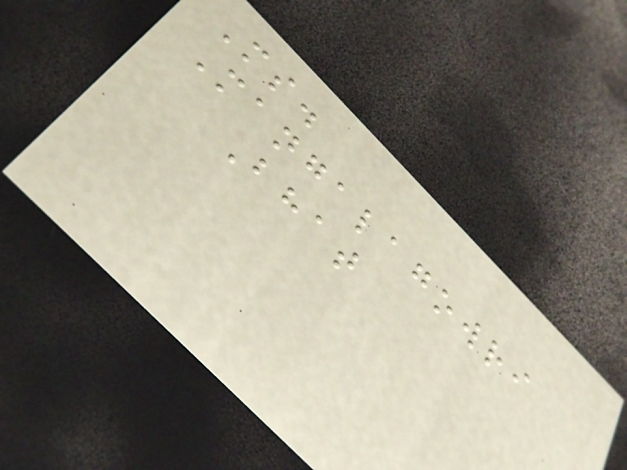Ms.
Mangalagowri
Bhat
